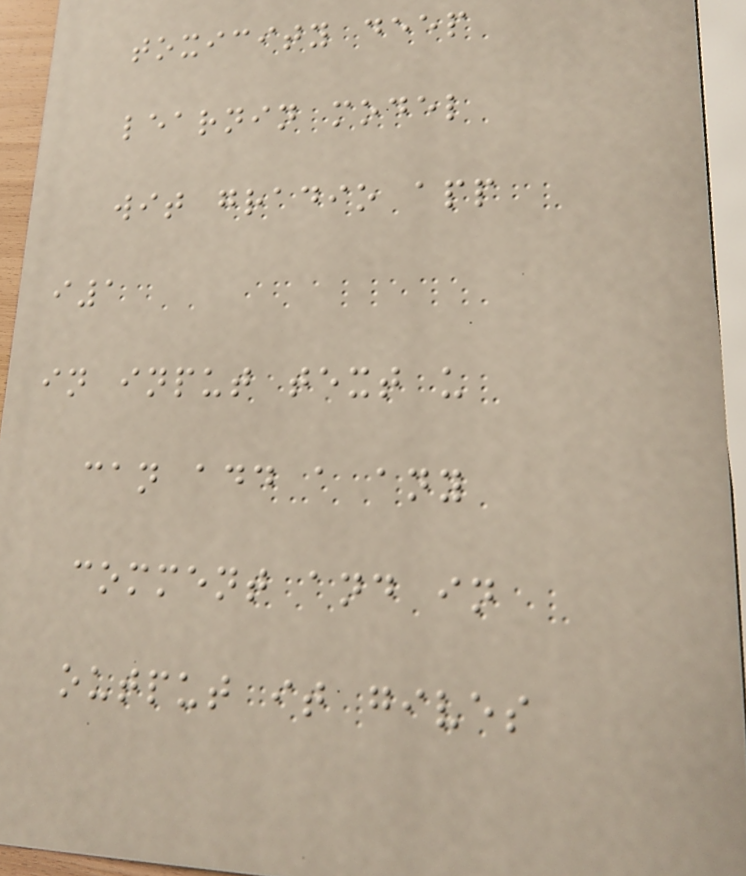toxicity deep
learnin model
wit gradio app
i1
in input text u
can add a any
comment and in
output it gives
